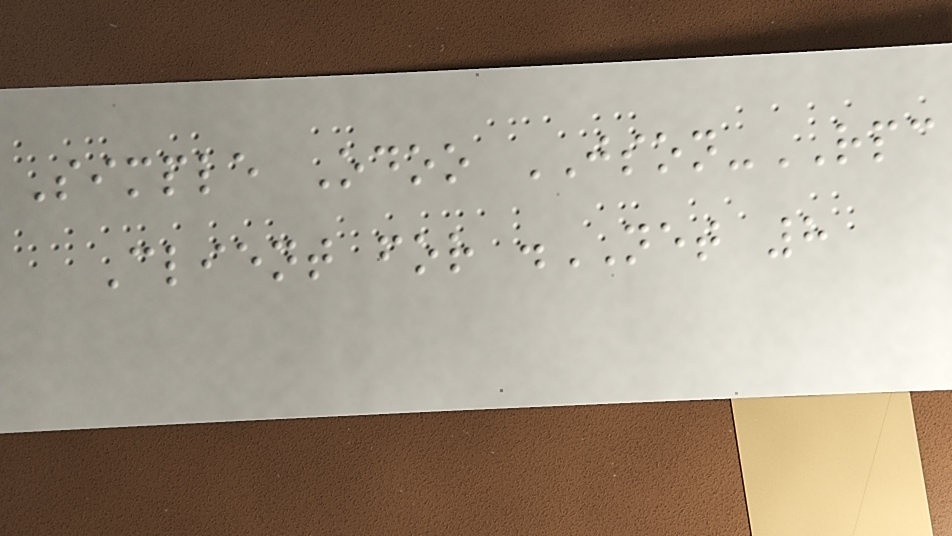Simple Odoo JSON-RPC
Client for .NET 8
